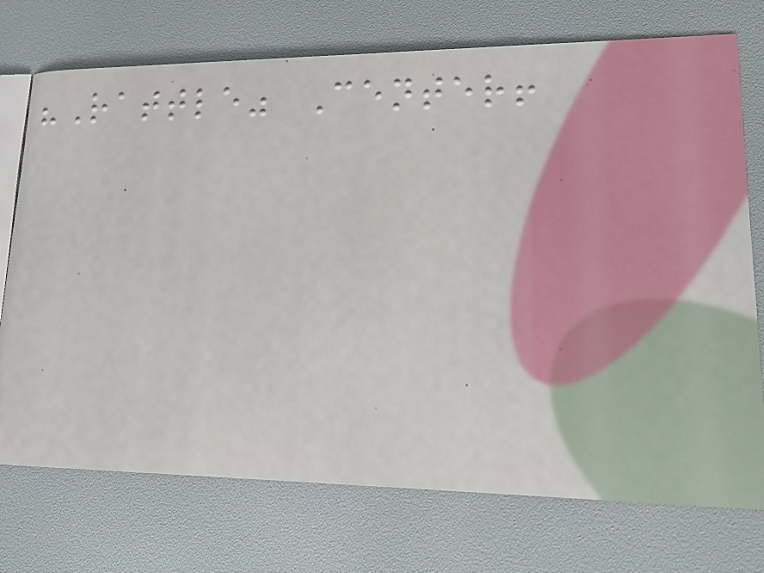"Rattle" Center!
